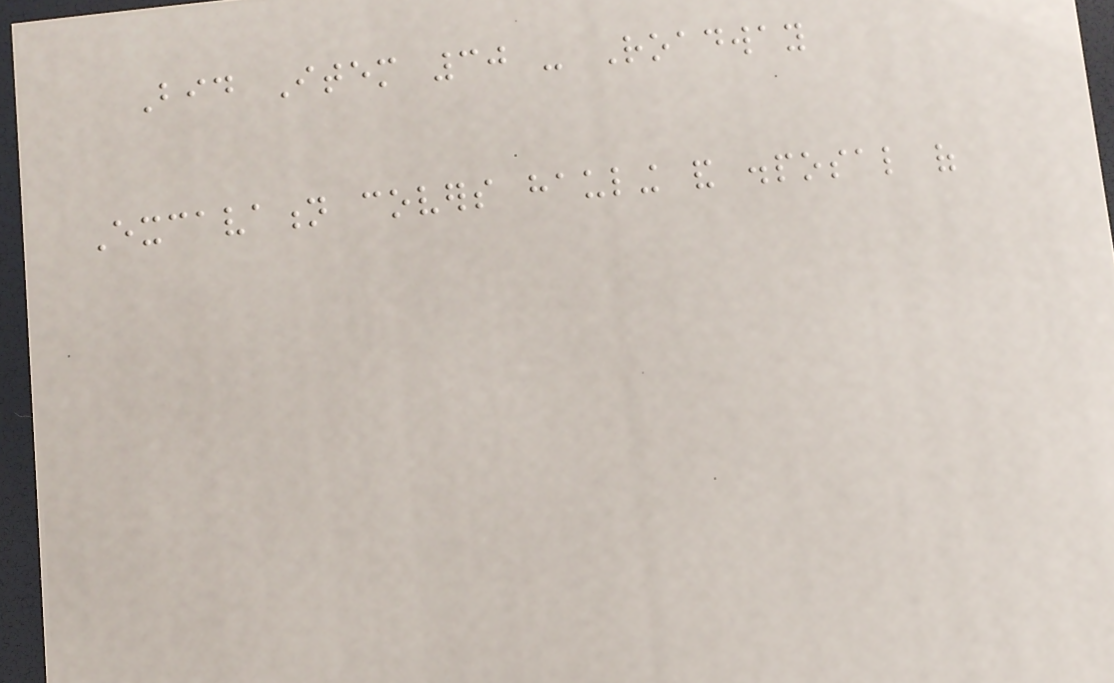Bid Item 30 - Roadway
Excavation covers hauling and disposal of
